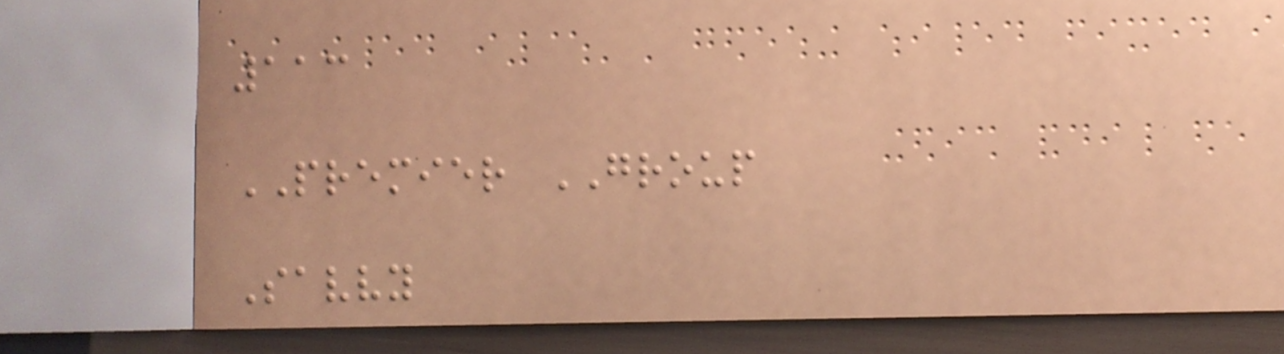113
PREMIER GROUP
Savvy
